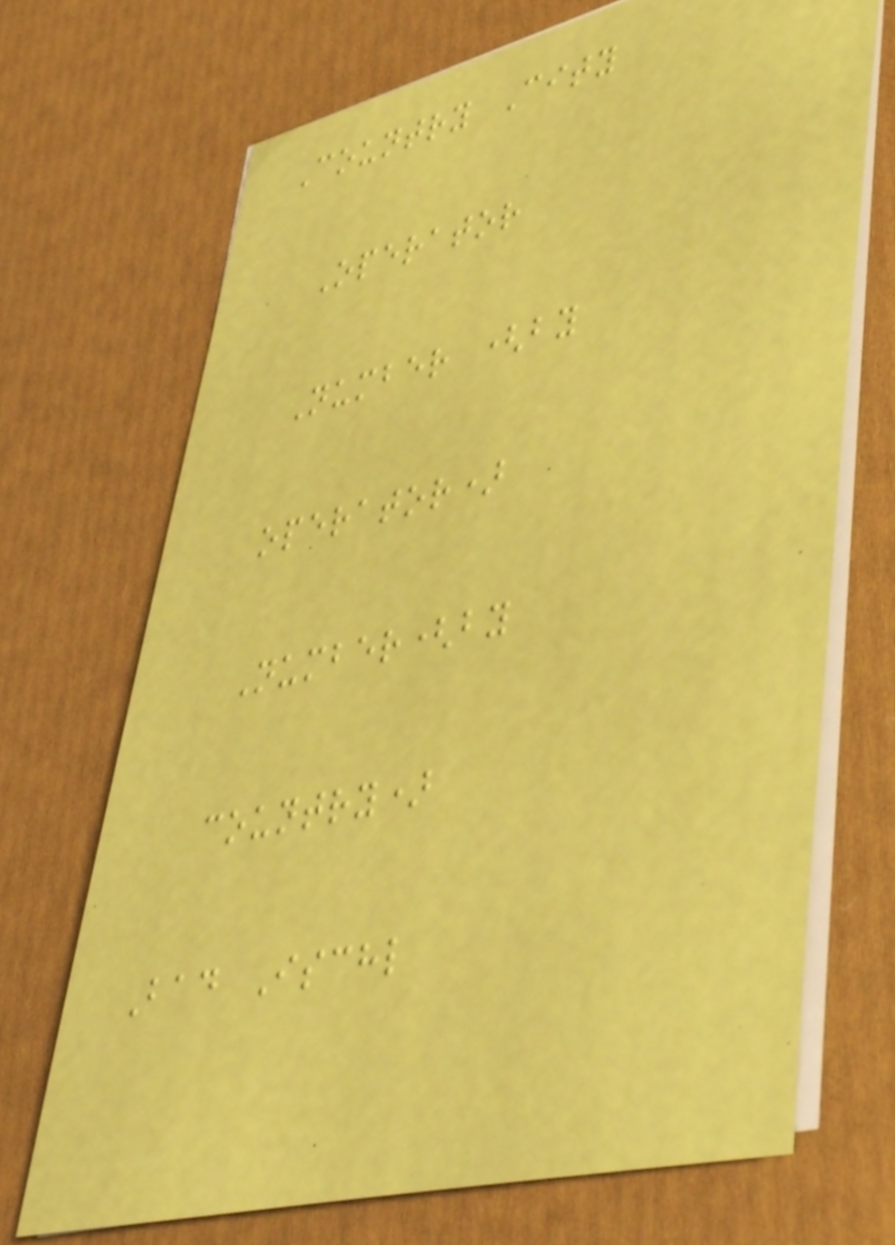Country City
Operator
Number (by
operator)
Number(by
country)
Bad Ischl
